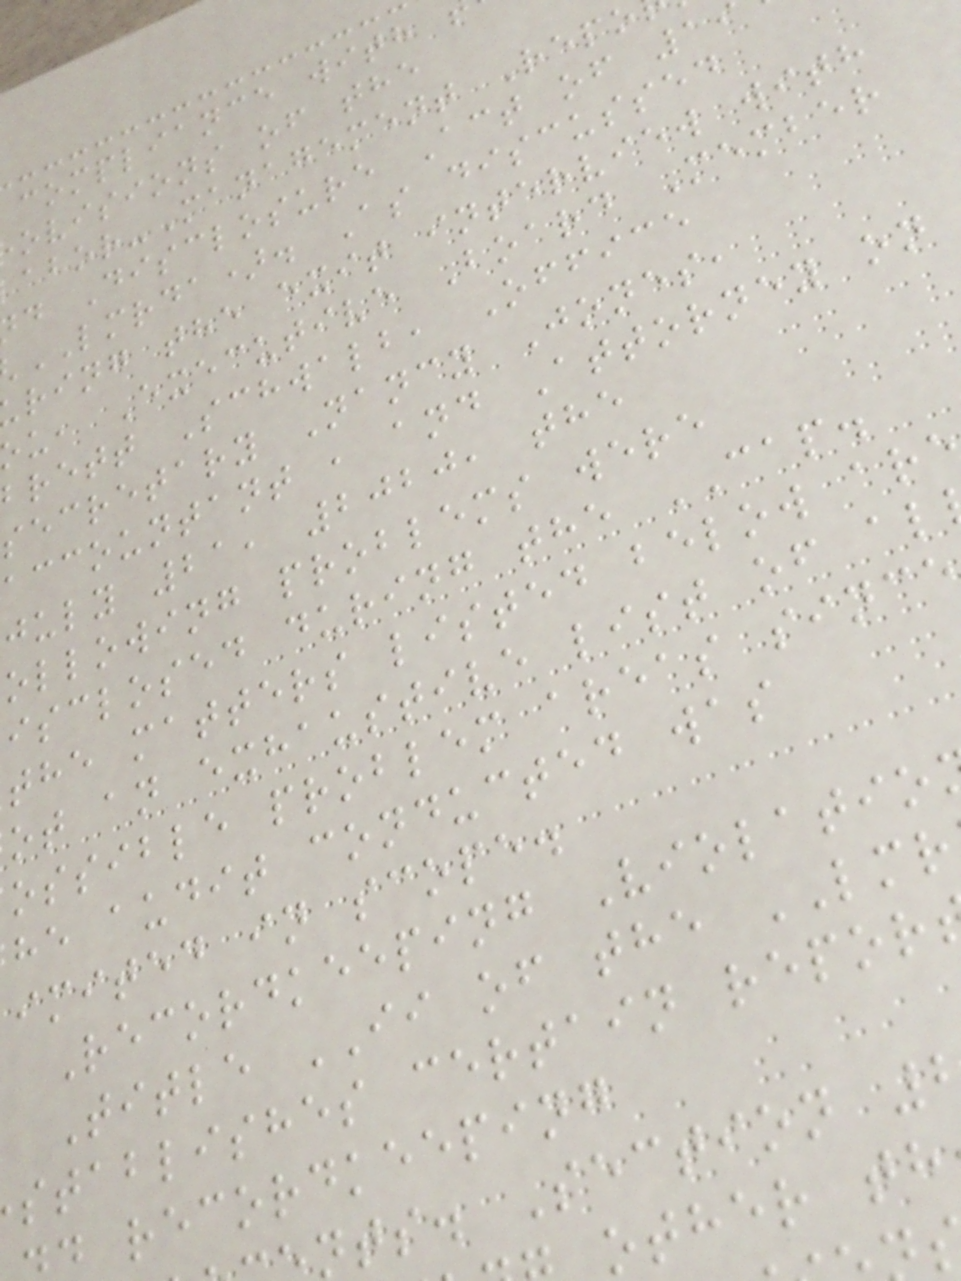compliance with
ovisions of the
abor-Management Repo
d Disclosure Act of 1
LMRDA). As discussed
ring the exit interview with
u, Executive Board Member
brett Schwalb, Office
secretary Nancy Jones,
accountant , and Attorney on
july 21, 2020, the
ollowing problems were
isclosed during the CAP.
the matters listed below are
ot an exhaustive list of al
ossible problem areas since
he audit conducted was
imited in scope.
Recordkeeping Violatio
Title II of the LMR
stablishes certain repor
recordkeeping
nts. Section
other th
